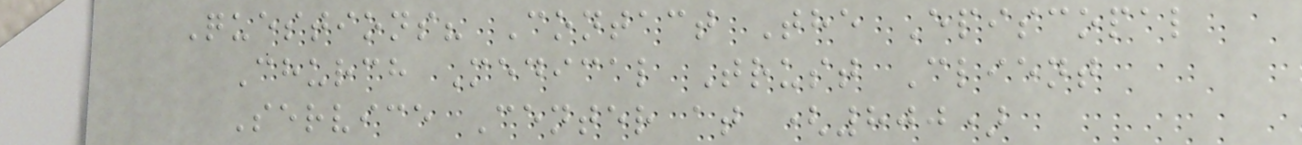Questions? Contact The Episcopal
Church Medical Trust Client
Service Center at (800)
